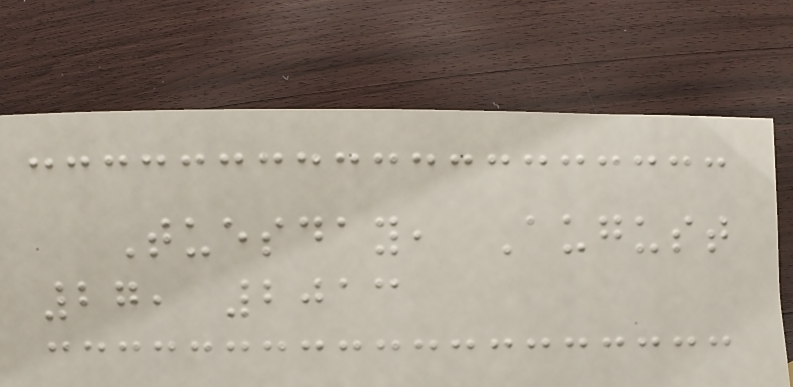Tuesday, August
27, 2013
